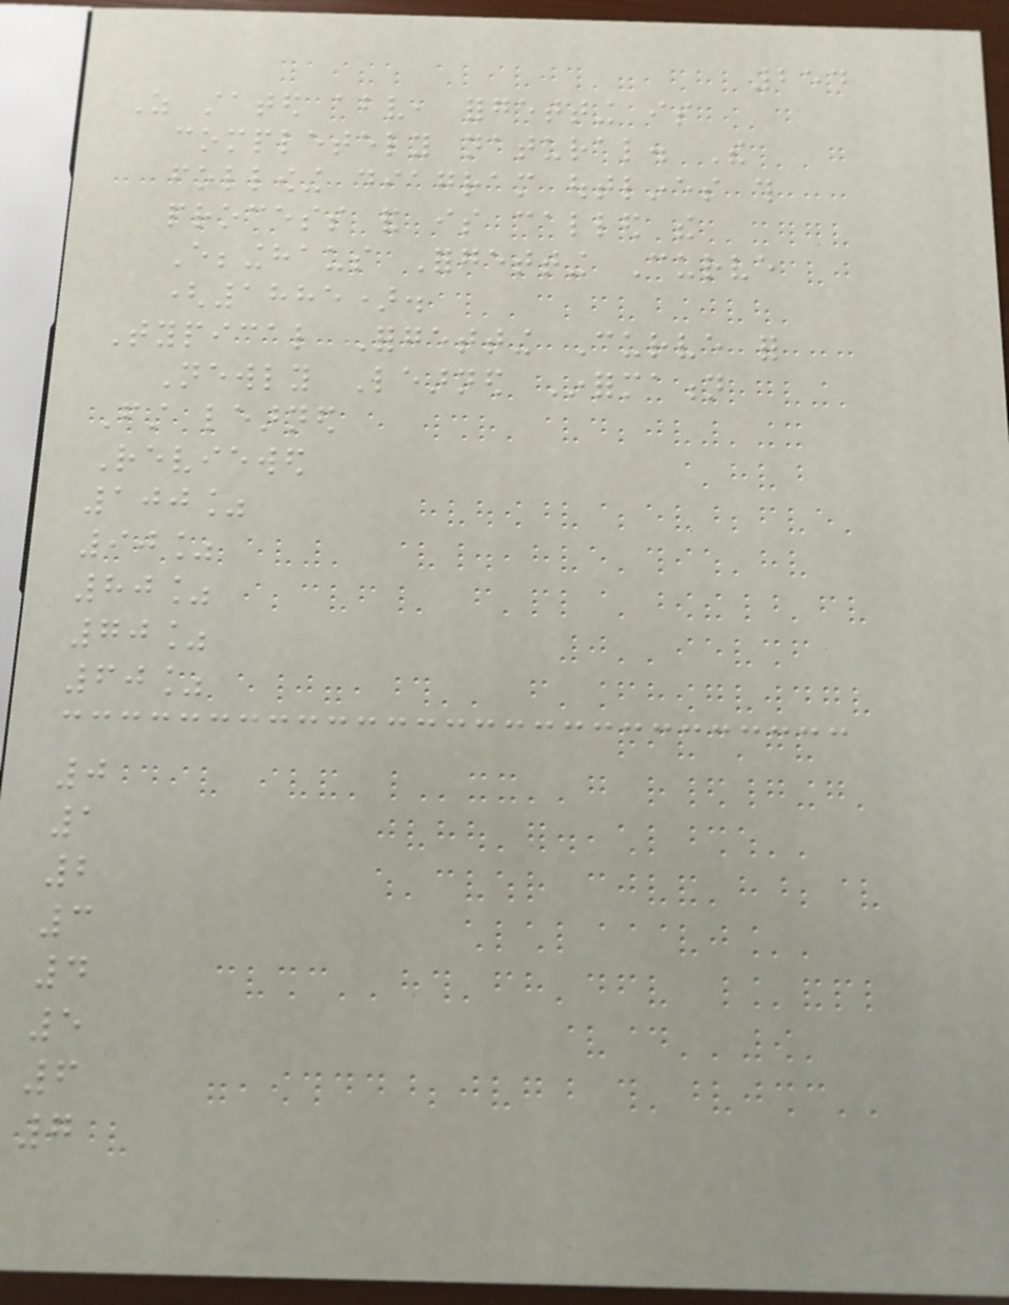254
As stated above, forgetting is
completely natural. The
following diagram outlines this
process and is called the
Ebbinghaus Forgetting Curve
(1885).
Typical Forgetting Curve for
Newly Learned Information
First learned
Reviewed
100%
90%
80%
70%
60%
0
1
2
3
4
5
6
7
